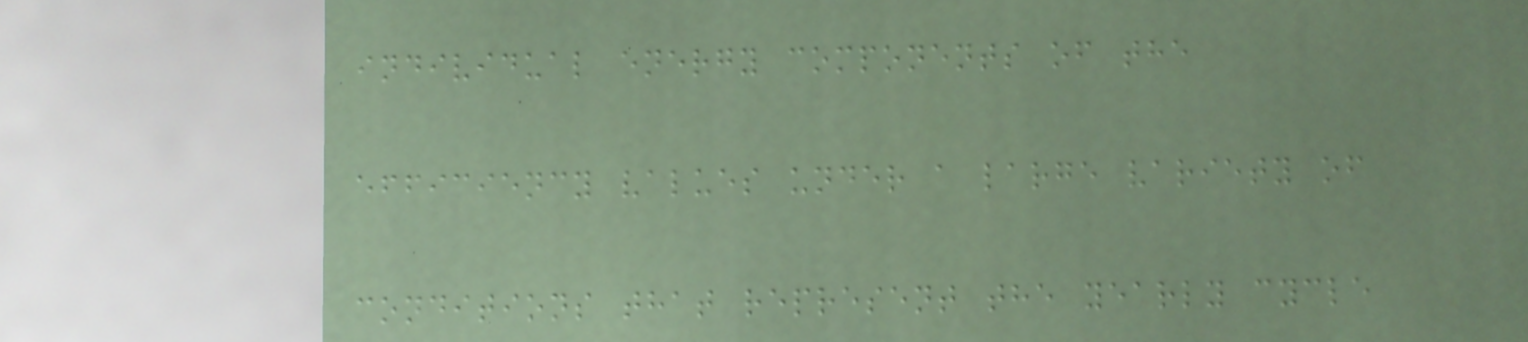individual energy components of the
efficiency values under a large variety of
conditions that represent the yearly cycle
